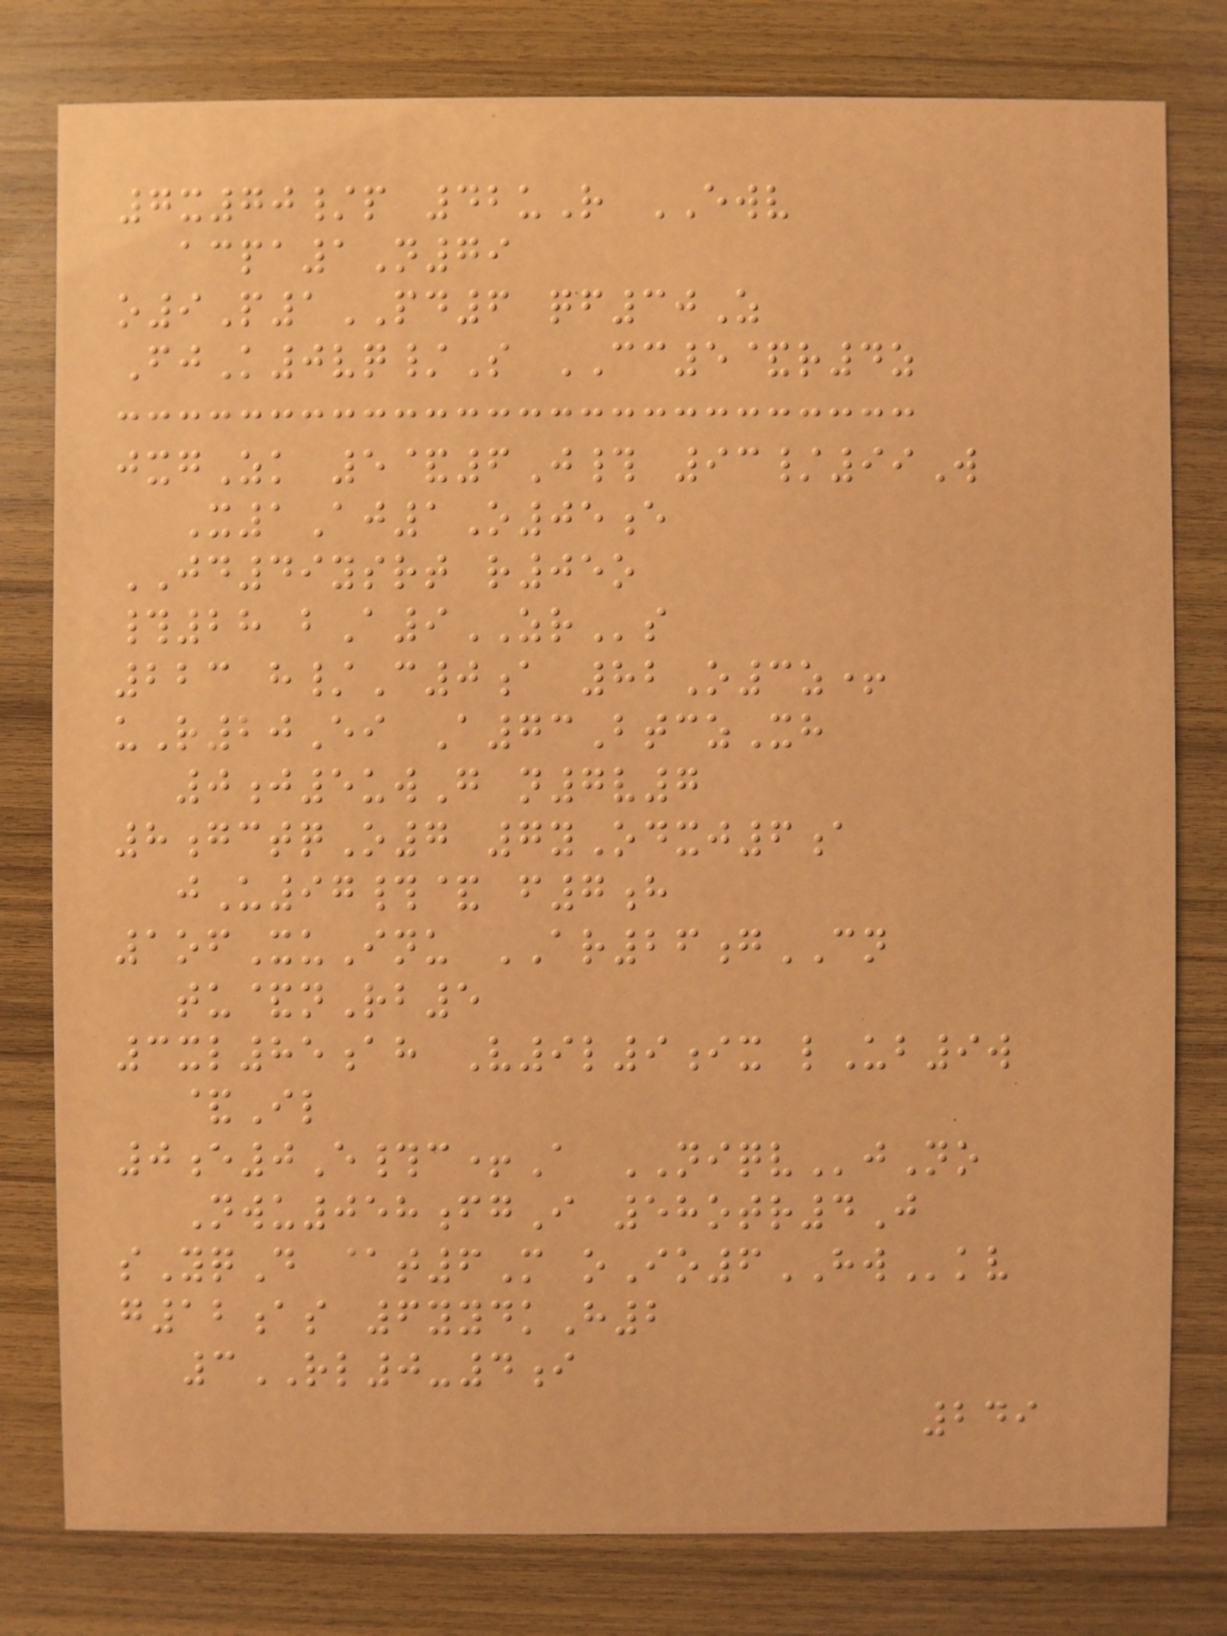7x70/p 42uR EWV
acpa1N79
o9P1PD6 qf30Z
FjK0vq/S CC5&r4z
jxgZk 5&6J# 93/99W
X1Aj1O05e
JD49ysrt r05o
#28 bA9ZRs
223 h/C0a 82O3z+
uR20Ei A73BtczXh
0j5uwG n7v7
8gctqO7 7yOdxj6a
jU97#& f7h
1ofXuInu AR26gCN
tu&nRb5
3xl85ah V9l9ix lUb9w
&Il
0e0E#c+A NIQVjNo
Nwu058fgI 58otr4J
sYqD @t6M oIo6HWkv
g12as 6yydkH2
3RL0-4i
249
